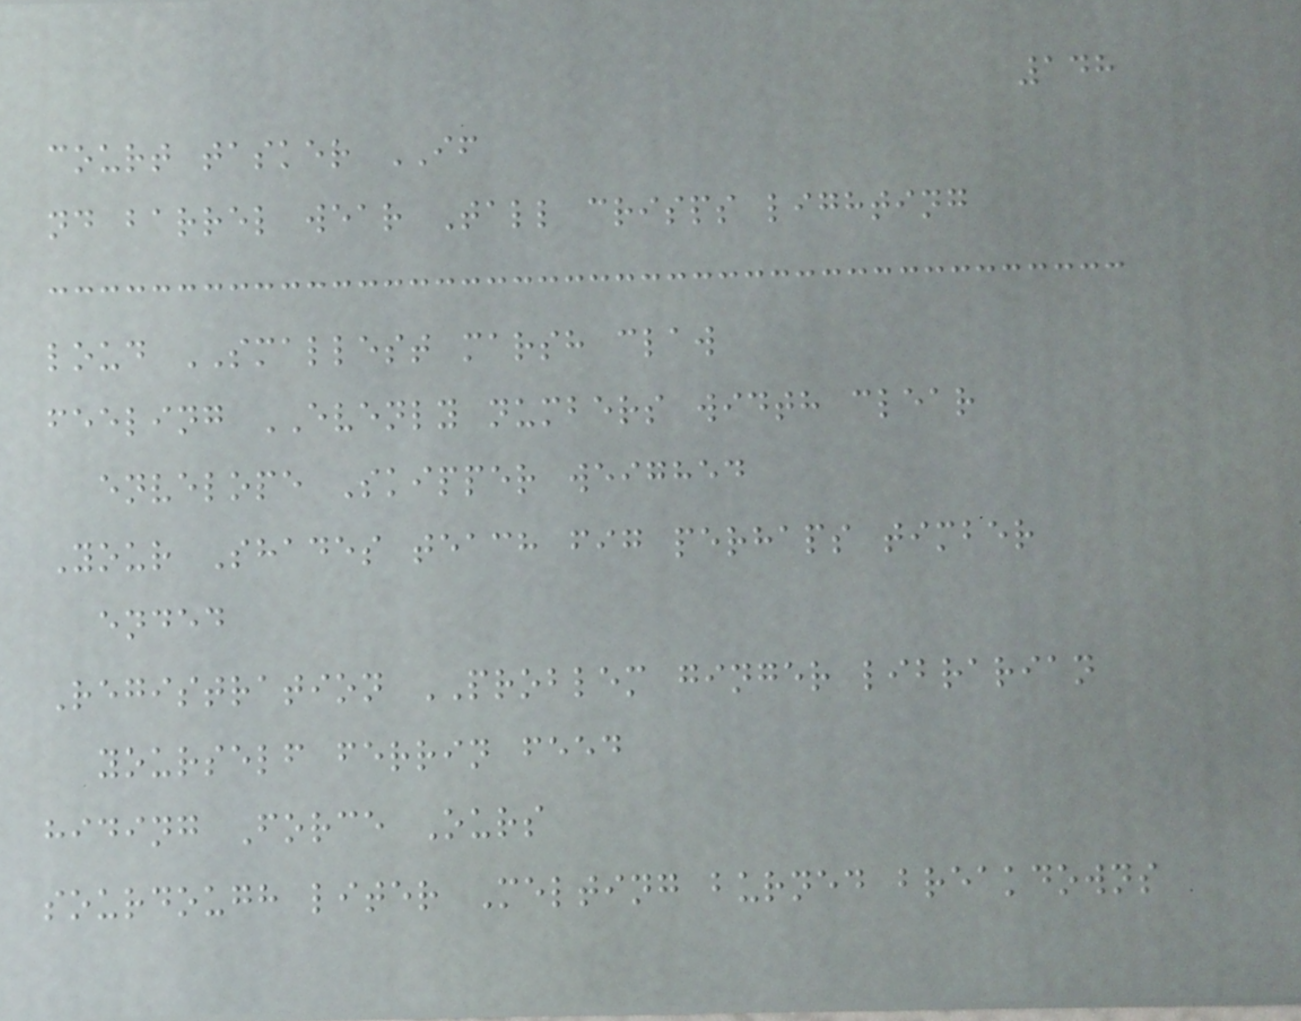148
court tasker IF
nd barrel wear Tall crisps lighting
loud SMALLEST marsh claw
feeling EVENLY numbers width clear
envelope Skipper weighed
Your Shades teach fig perhaps timber
ended
Registration PROBLEM ginger librarian
yourself ferrin feed
hiding Force Ours
sourdough liter Melting burned breakdowns
